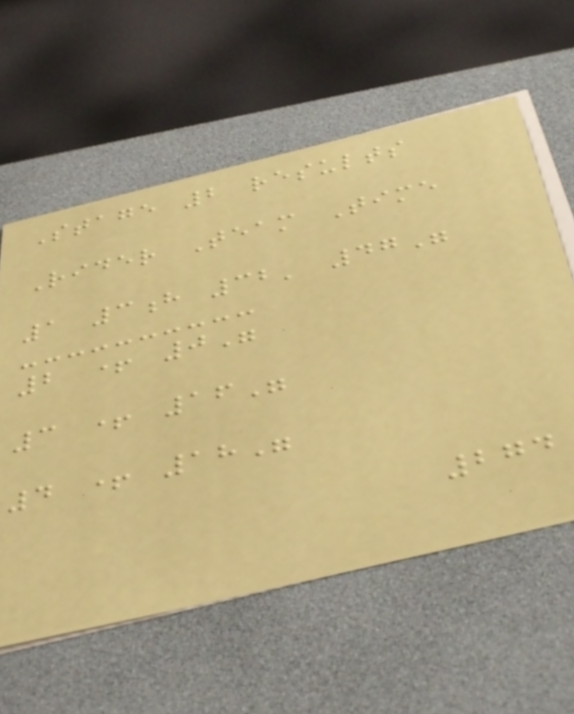Stage 2 results
Rider Team Time
1 3h 32' 47"
2 + 0"
3 + 16"
4 + 18"
274
